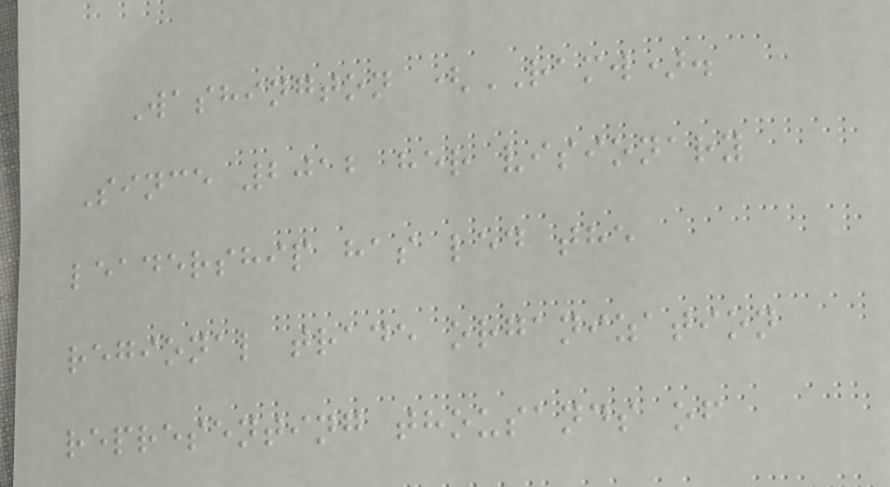Washington (RAMW).
Since 2012 her visionary
leadership has led the
regional trade organization
representing thousands of
